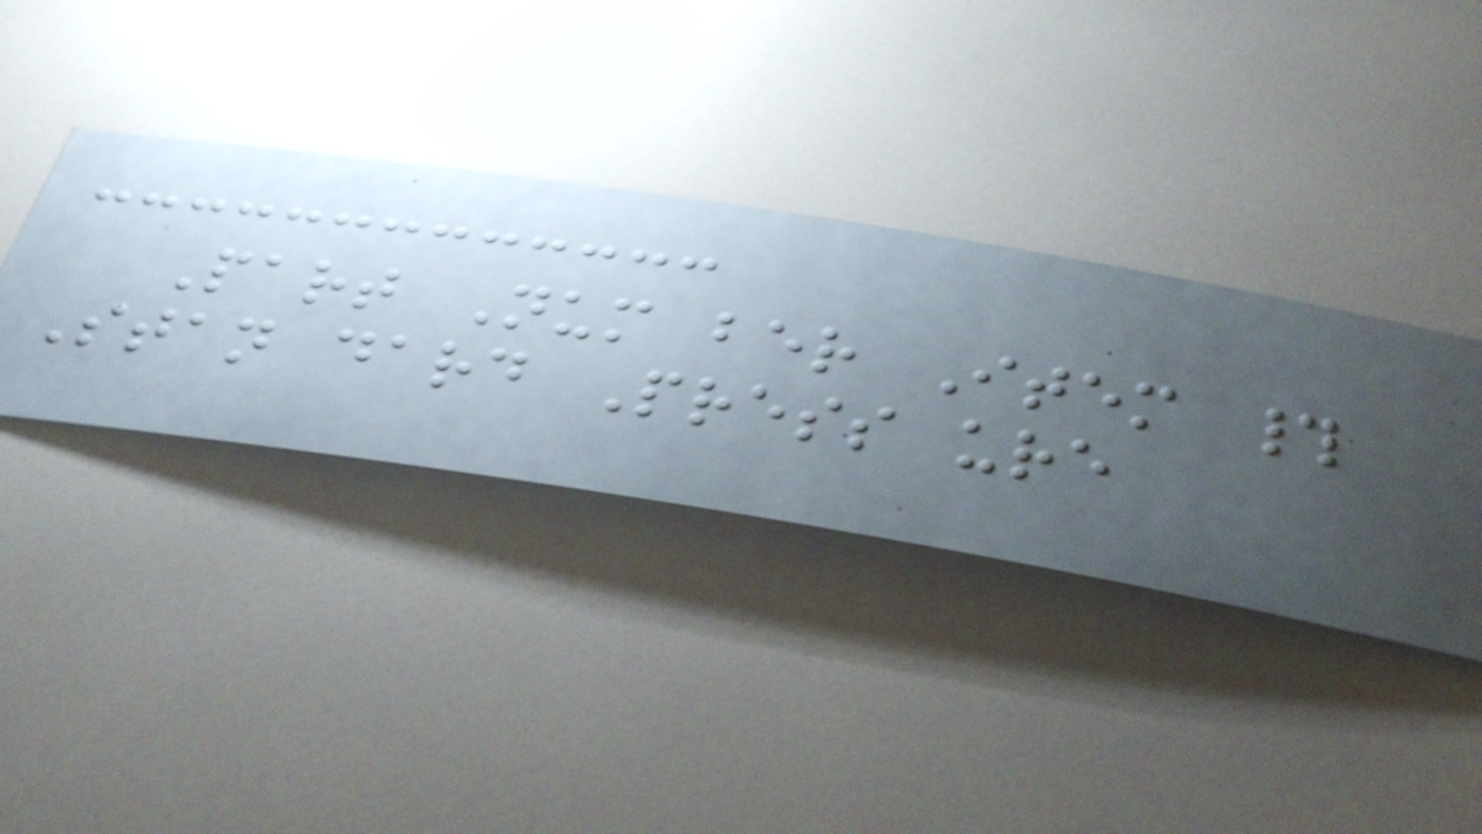Part Num ber Item #
Stan dard Press ure
